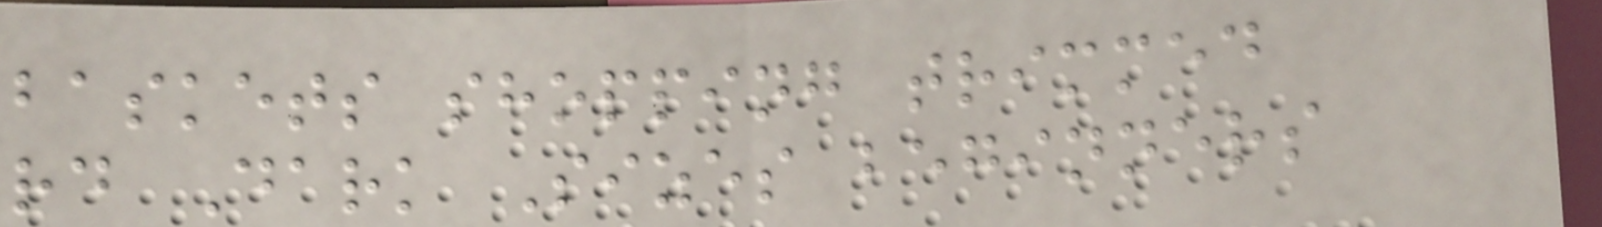baskets shopping trimmed
rd Dark Sizes beginners
